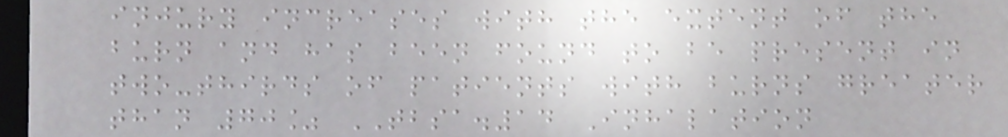injury increases with the extent of the
burn and has been found to be present in
two-thirds of patients with burns greater
than 70% TBSA.14 Inhalation
